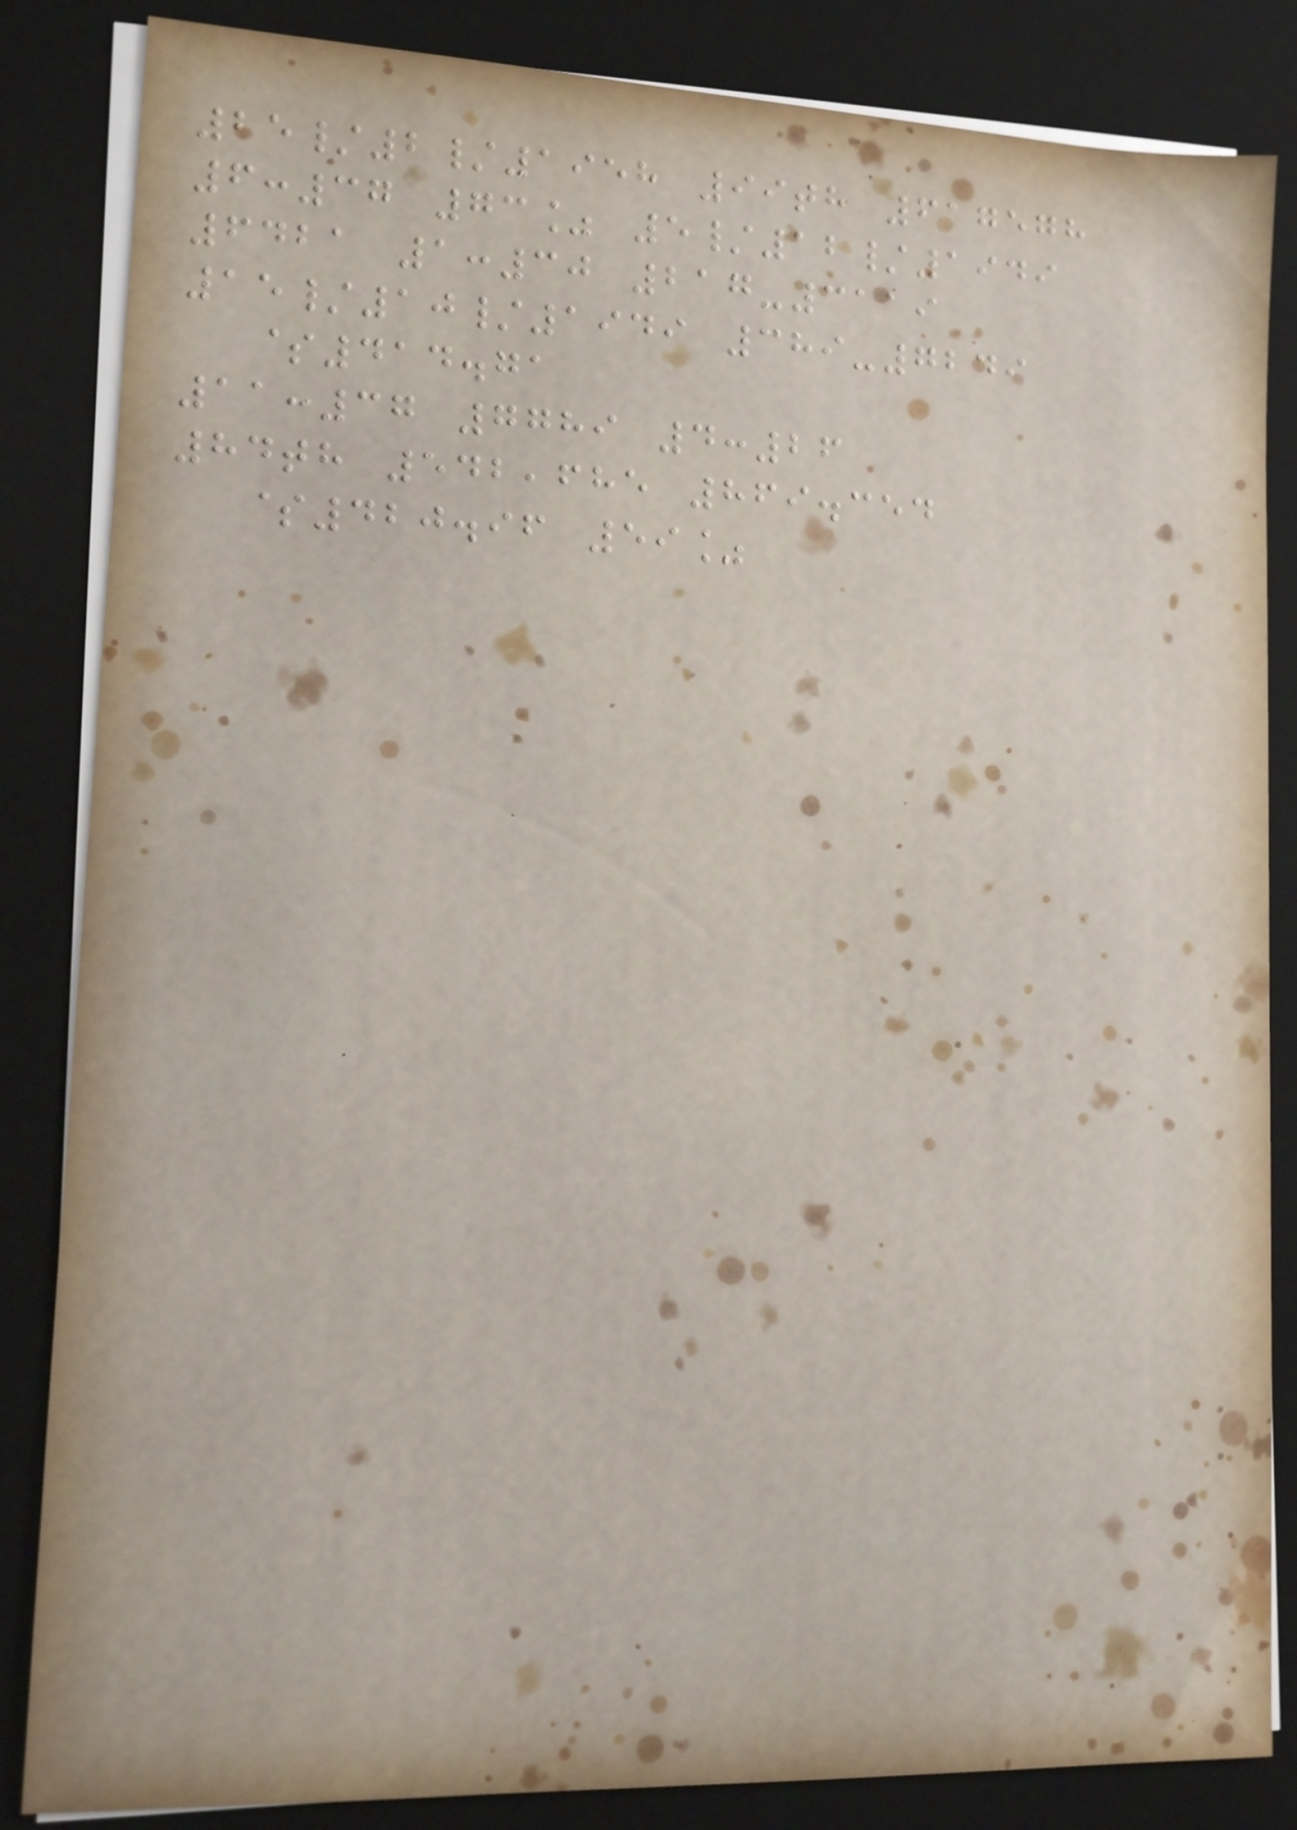25/2/1958 99th 617578
6:37 73% 5/12/1949
6421 1:30 217-3119
15/10/1949 389-7249
$414.71
11:37 7789 4:26
84th 542,685 869.354
$420.96 59%
